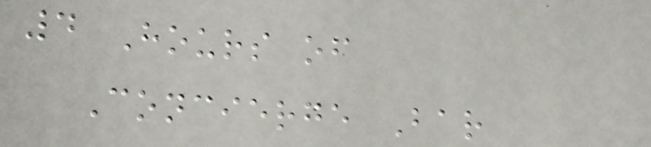4 Hours of
Concierge Bar
